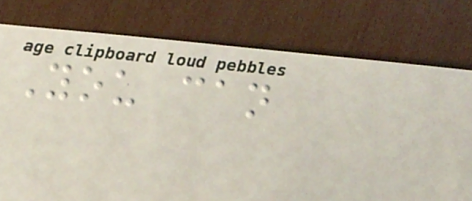You can
